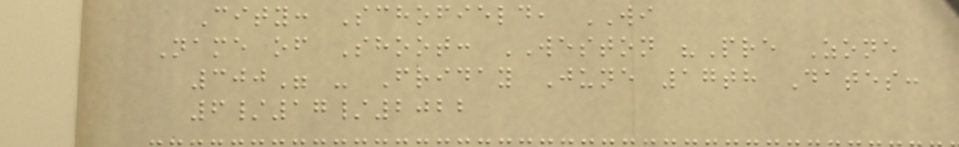City: Schofield, WI
Name of Shoot: WESTON "Pre Zone
300" - Friday June 17th Dates:
6/17/2022
